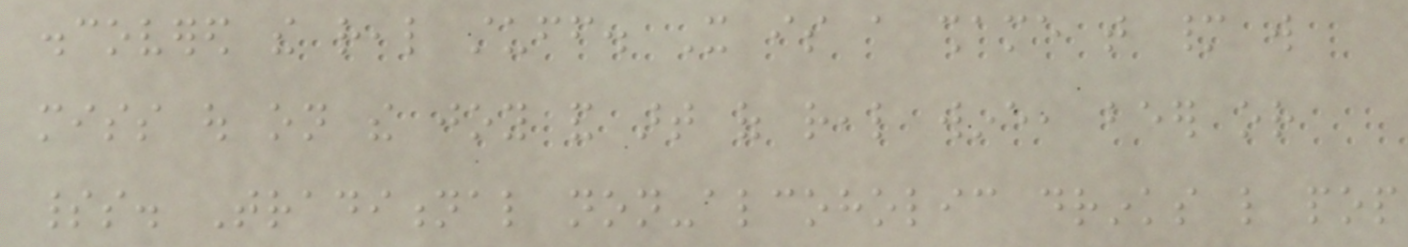discovered the real stuff. It is a shame that many will
miss out on the joy and art of real wine, beer or
spirits. Traditional non-alcoholic drinks like pop
